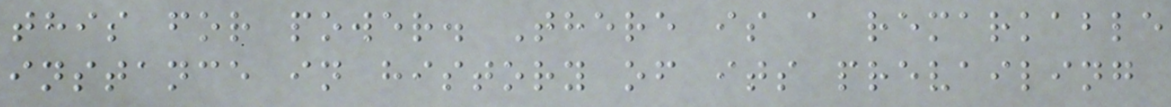this for power. There is a remarkable
instance in history of its prevailing
